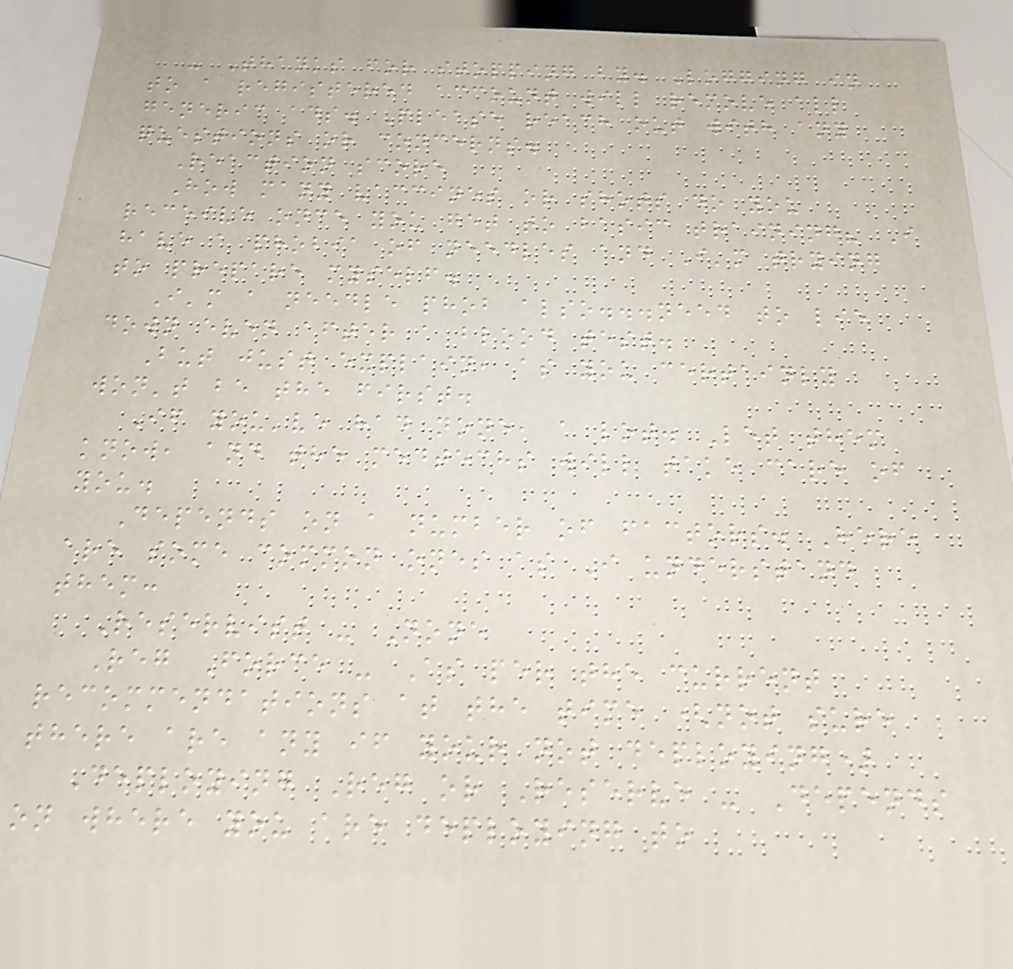- Thanks for stopping by. Logging in
to a registered account will remove all
generic ads. Please reach out with any
questions or concerns.
Reaction score
How many vaccines or shots do you
receive once you get to basic training? I
have a phobia of needles and I'm trying
to prepare myself.
I'm a needle phob also...need to lie
down even after a blood test.
But just explain, as you certainly
won't be the first.
If you've had none, a lot. Let them
know, and the medtechs will take care of
you.
Depends on a number of factors. Here
are some common ones as I understand
them:
Reservist - None
Reg Force - As per the current
recommendations at the time (not sure
there are any if your not deploying)
Deploying Reg or Reserve - Depends
on where you are deploying to
